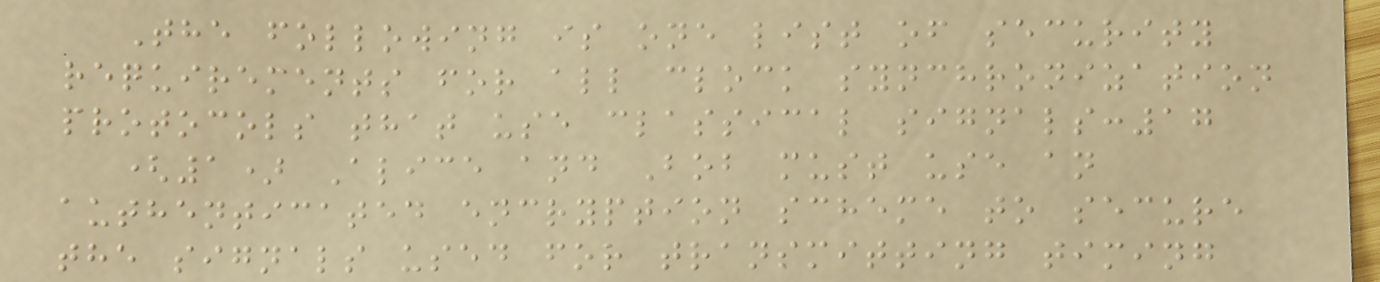The following is one list of security
requirements for all clock synchronization
protocols that use classical signals:17
(1) Alice and Bob must use an
authenticated encryption scheme to secure
the signals used for transmitting timing
